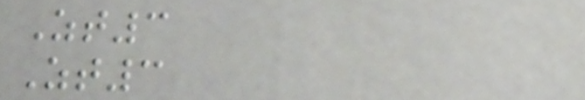Zt3
Zt3
